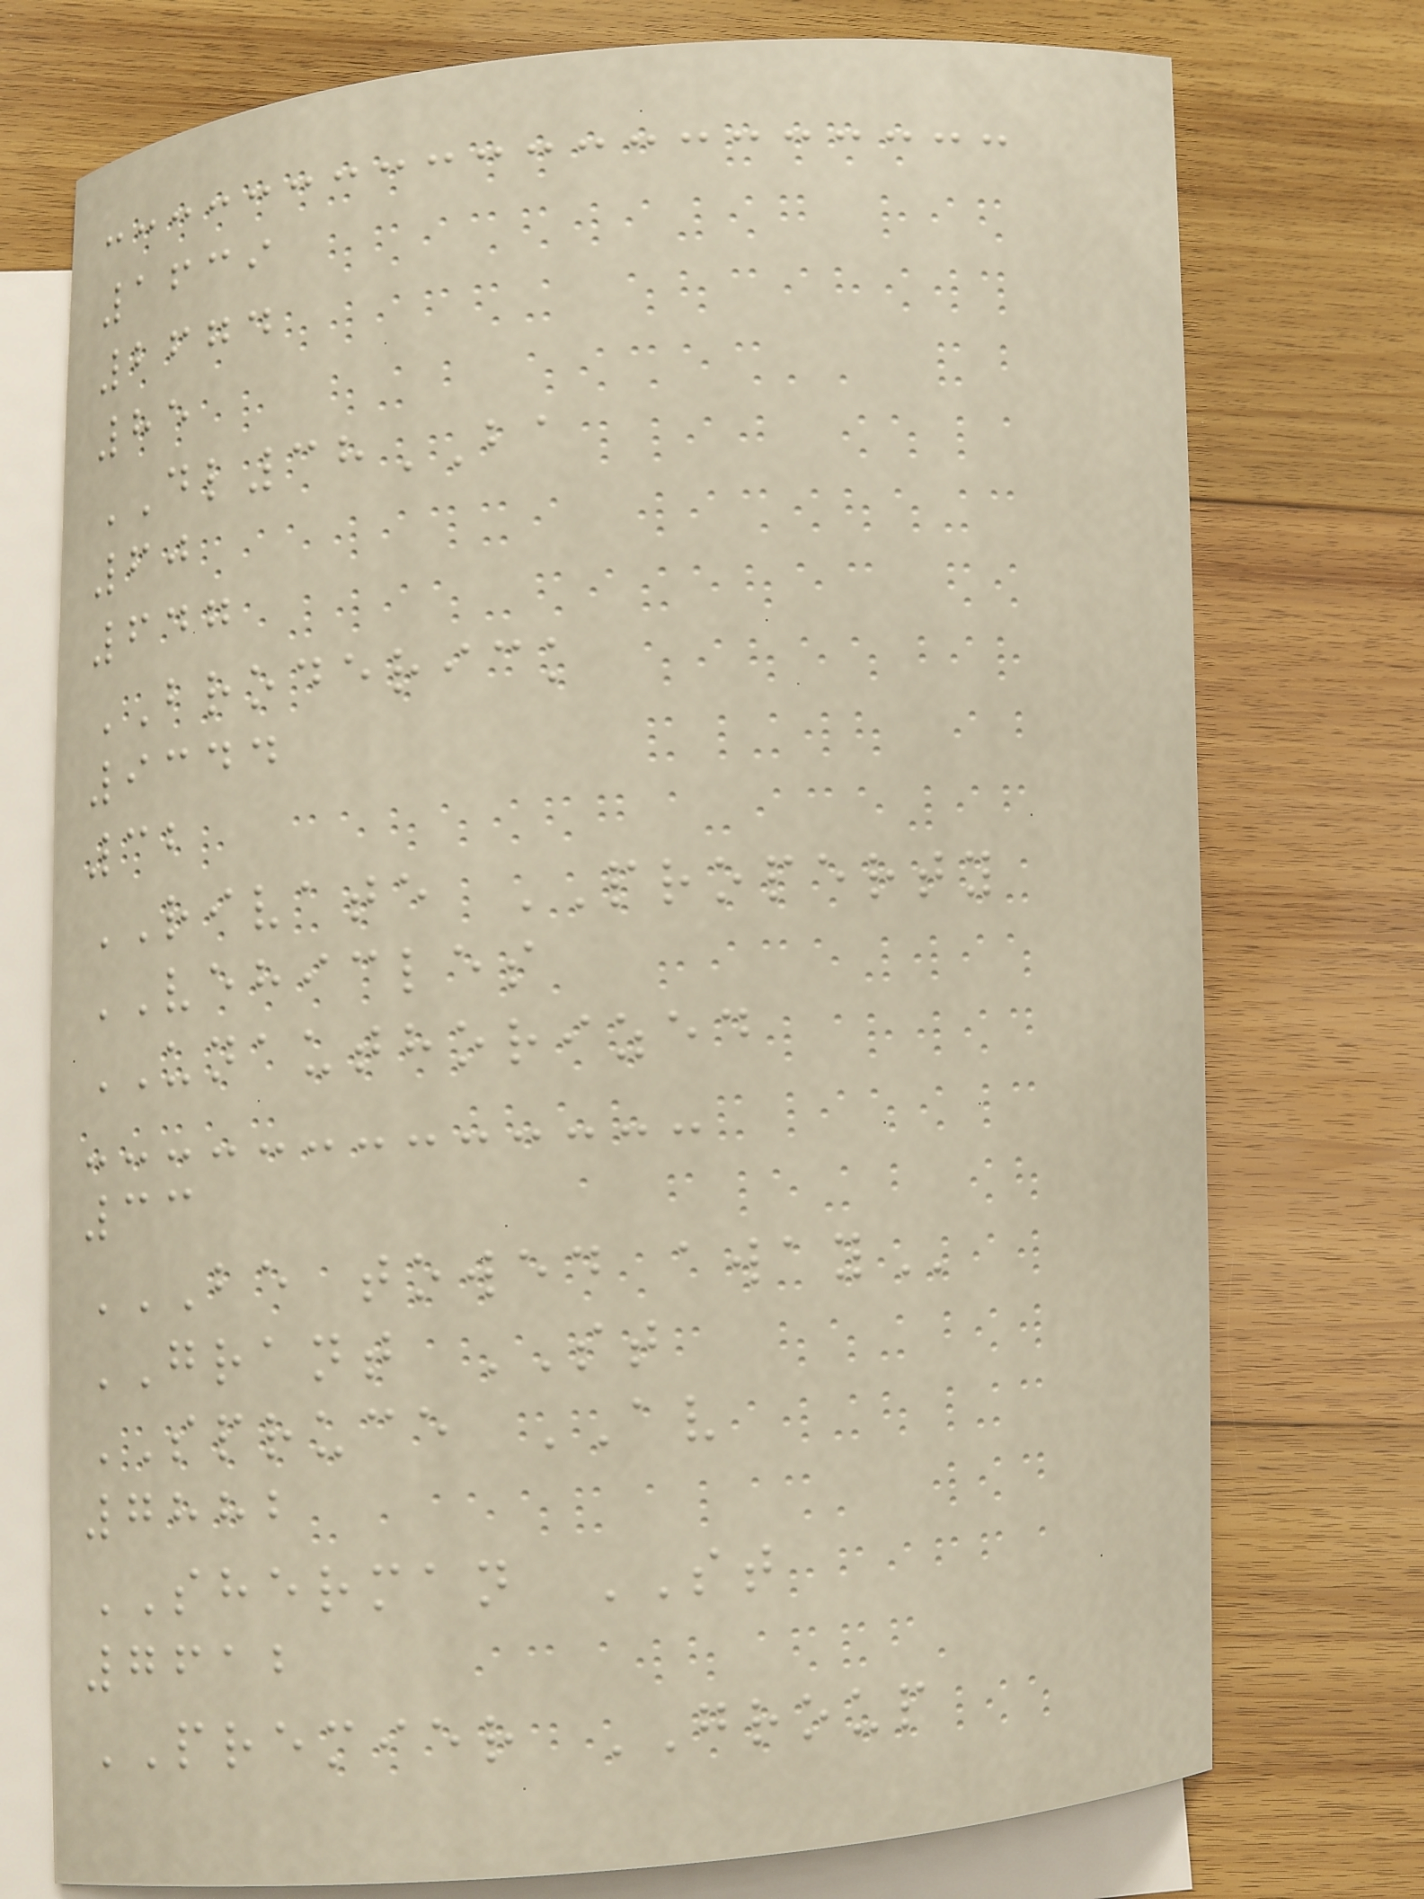1639
2674
85
DL38BA
60
647
BRODERICK
9344
32
RIVATE PROPERTY
VEHICLES
UNAUTHORIZED
33
BE TOWED AWAY
GRANT ST
SPRUCE AV
7882
SHERMAN ST
7612
PREMIER GROUP
